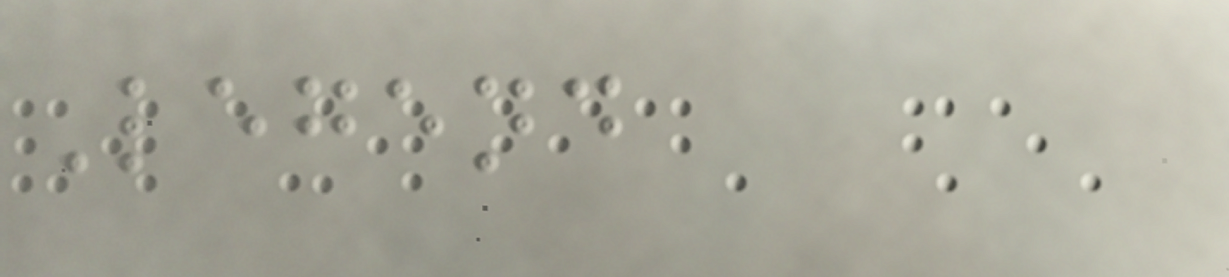Legend
